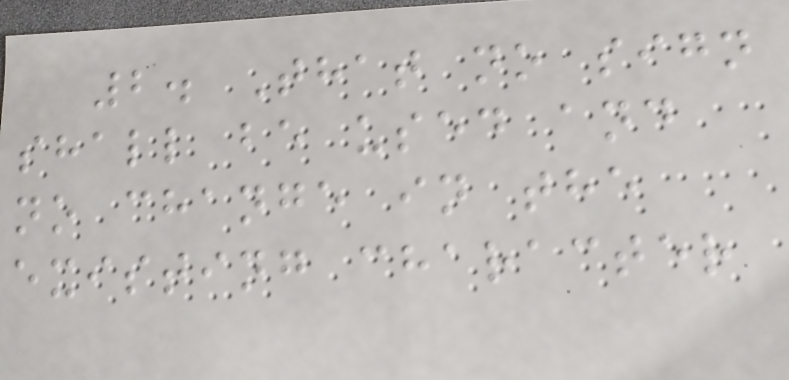2. That no sign
shall be used and
no change in the
existing character
